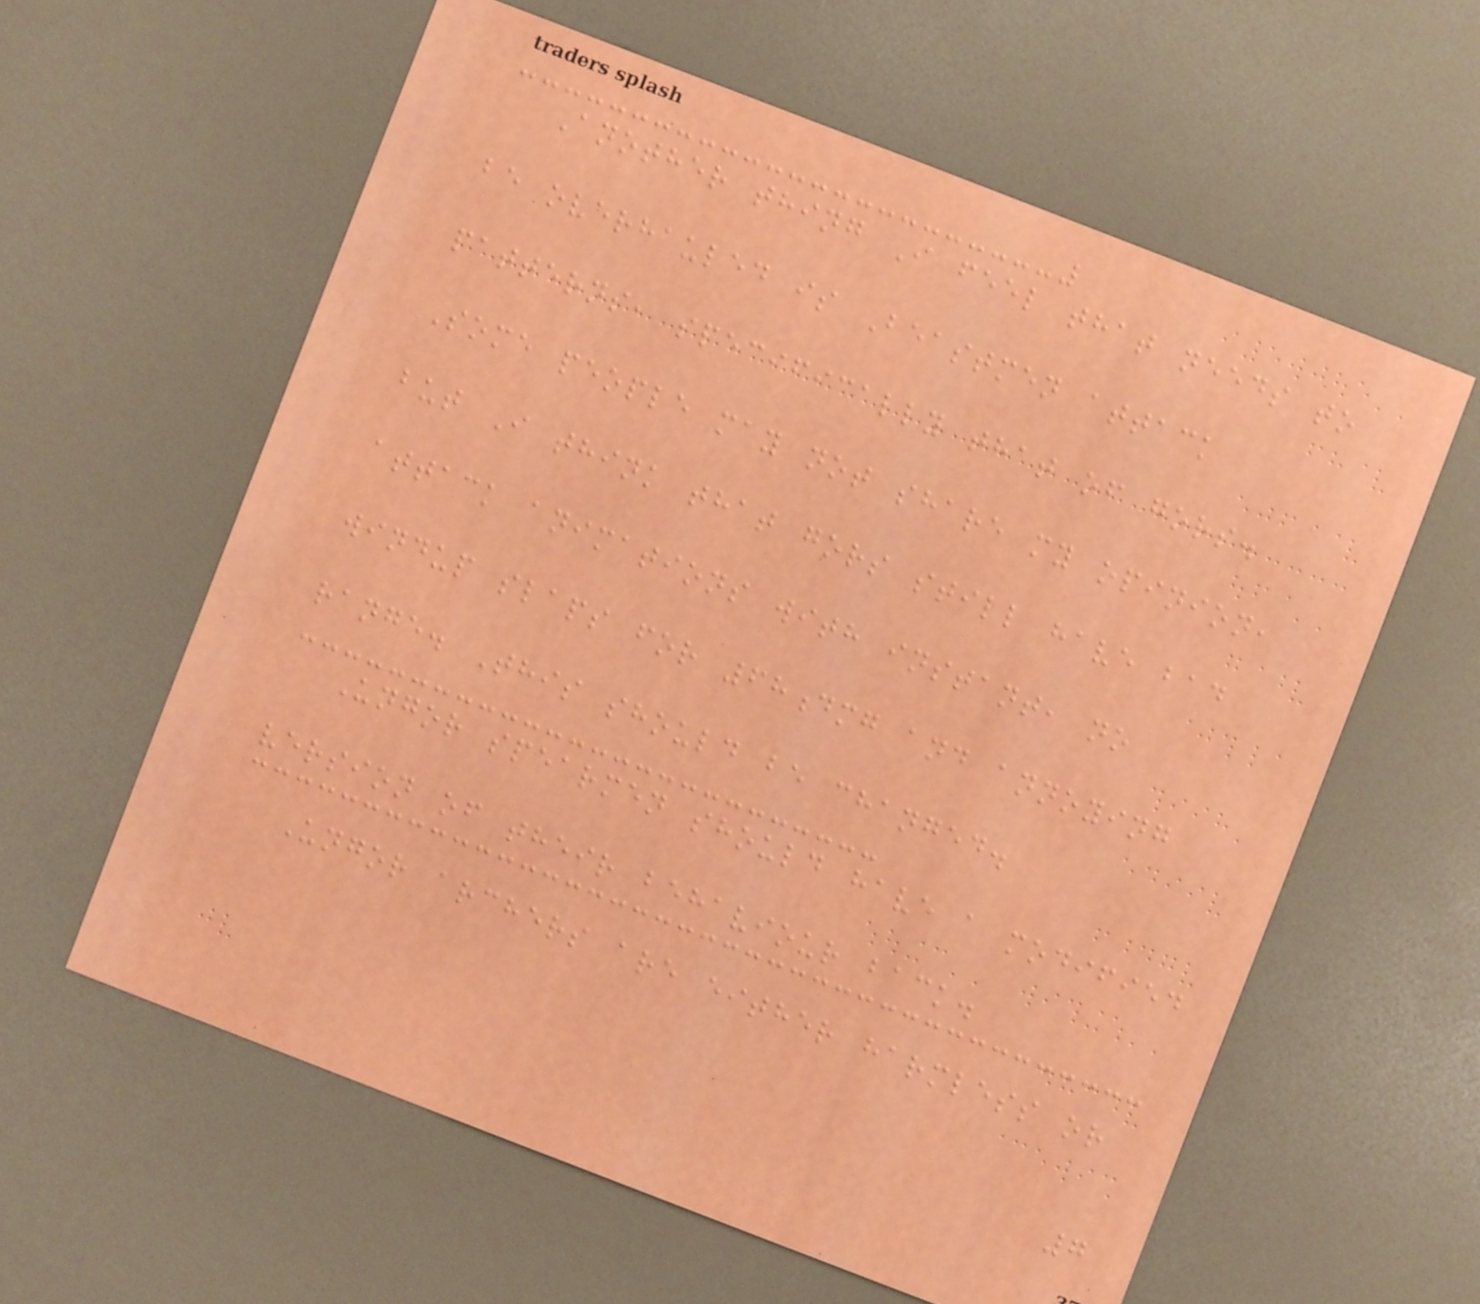Another thing I feel that needs to
be overhauled is Beastmen attack
patterns, specifically that of gors.
Some people may not share my opinion,
but I think that gors still have bad
attack animations with instant, no
windup slaps for 68dmg and annoying
range. This should be changed.
Ungor spearmen should have a modified
version of their behaviour back.
Ungor archers are either harmless or
7
